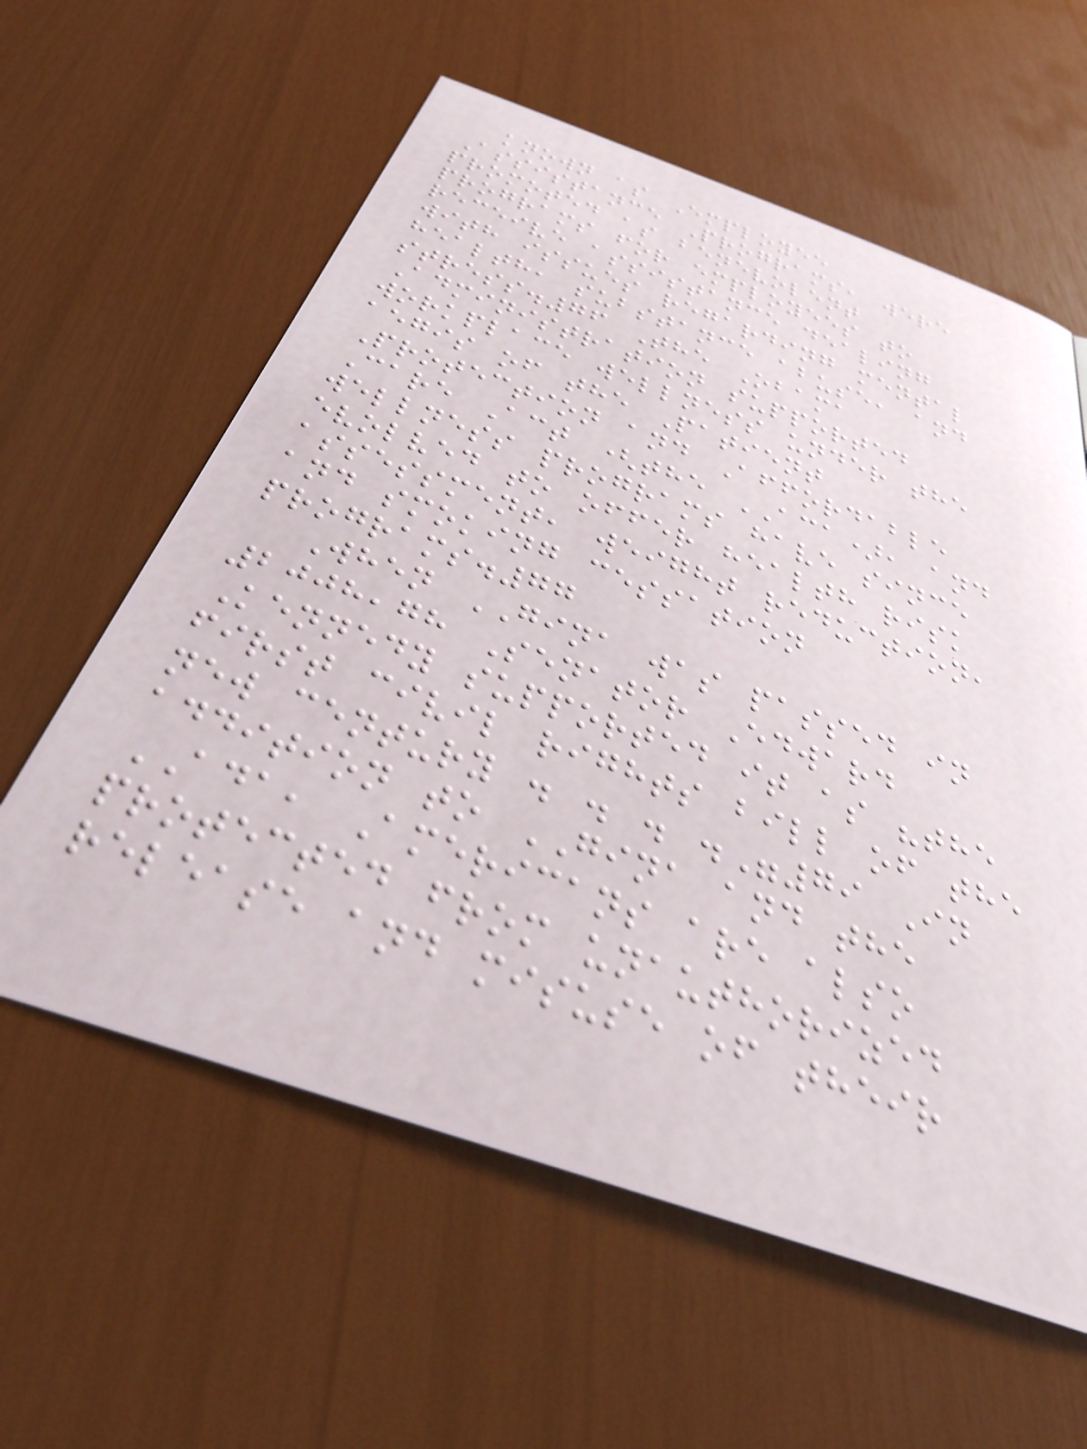known as Employee
Assistance Programs, were
promoted as benevolent
programs for employees to
receive assistance dealing
with issues regarding mental
health, substance abuse, and
stress.76 The Obama
Administration supported
workplace wellness under the
aegis of the Patient
Protection and Affordable
Care Act (the ACA), and
wellness programs have since
evolved to offer health risk
assessment, weight reduction,
and smoking cessation
programs.77
When GINA was passed in
2008,78 Senator Edward
Kennedy supported it as "the
first civil rights bill of the
new century . . . ."79 In
addition to GINA and the
ADA, Americans are also
protected from unauthorized
release and misuse of their
